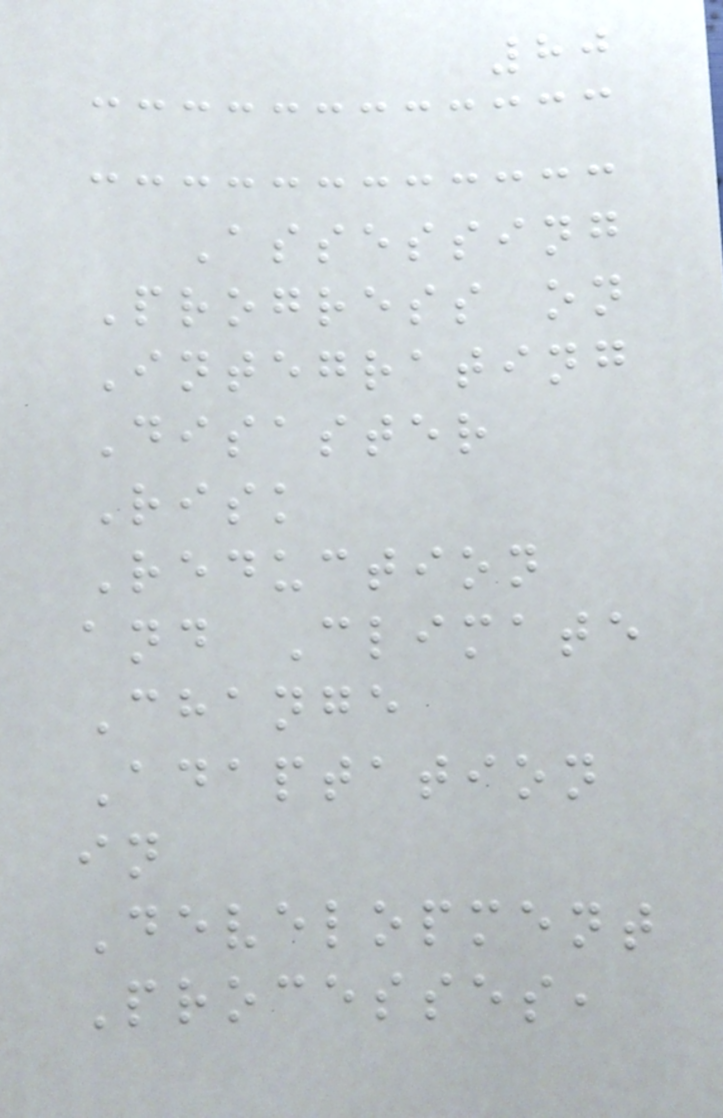80
Assessing
Progress on
Integrating
Disaster
Risk
Reduction
and Climate
Change
Adaptation
in
Development
Processes,
